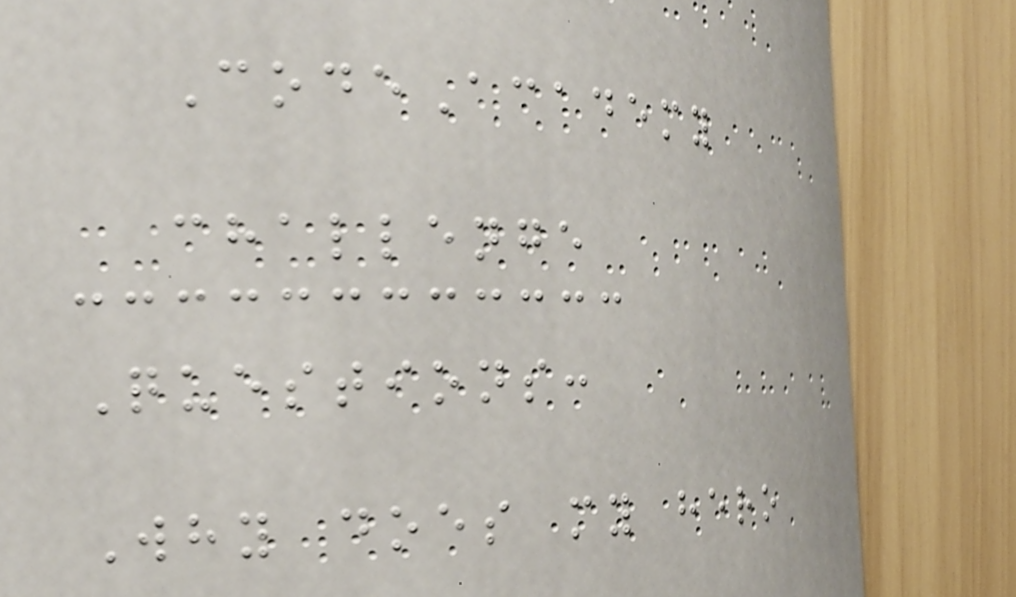CodeAcademy
challenge
Questions:
Why does my hero
